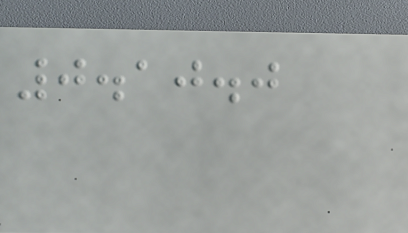0.10.0
